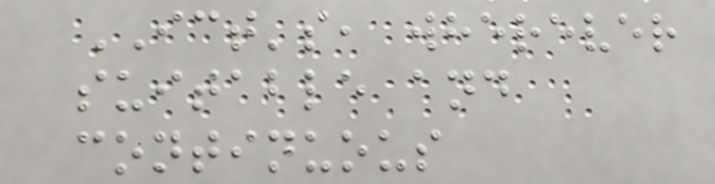ICT's, wherever
suitable and
continuous
